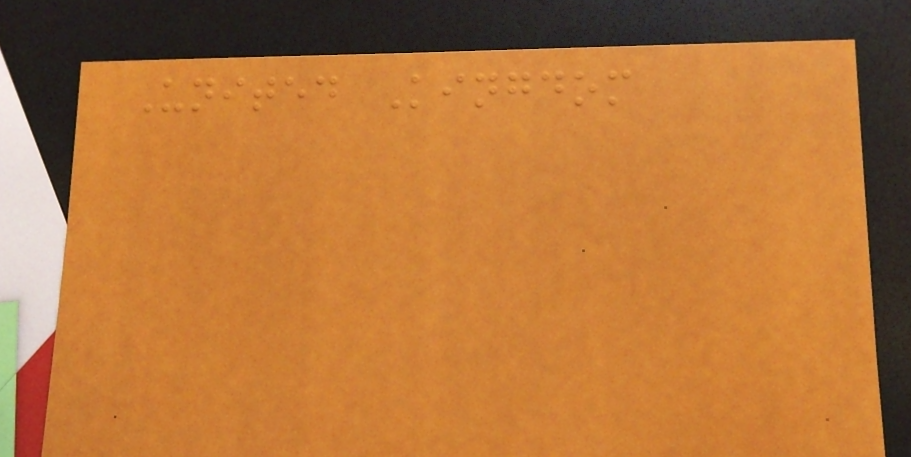United Kingdom
